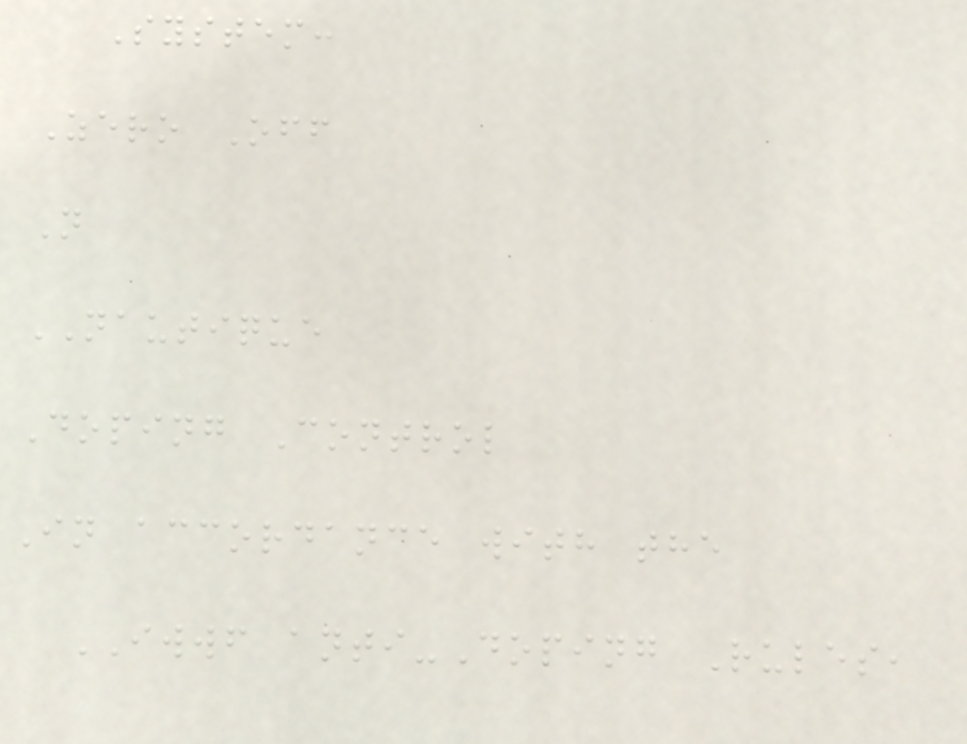System:
Zero Off
N
NAUTIQUE
Doping Control
In accordance with the
IWWF anti-Doping Rules,
